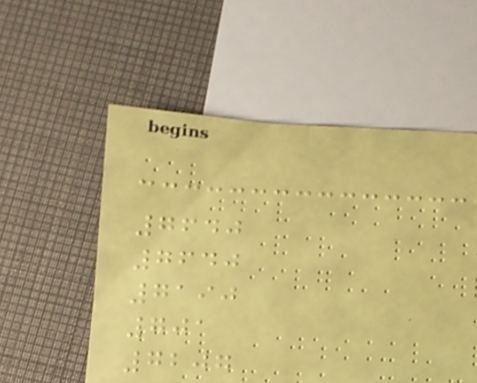7640
7640
7190
701
7207
